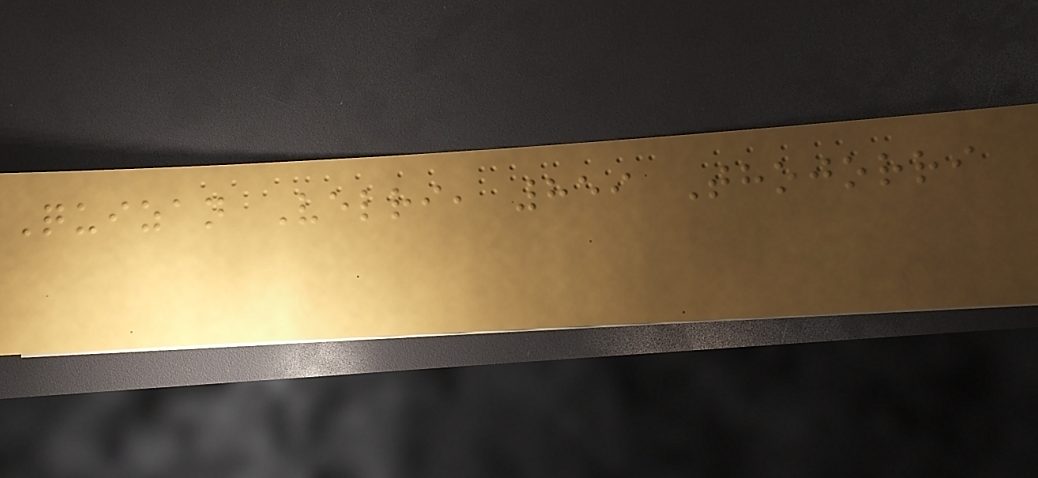Quizan Velri, 859 Thojorri
